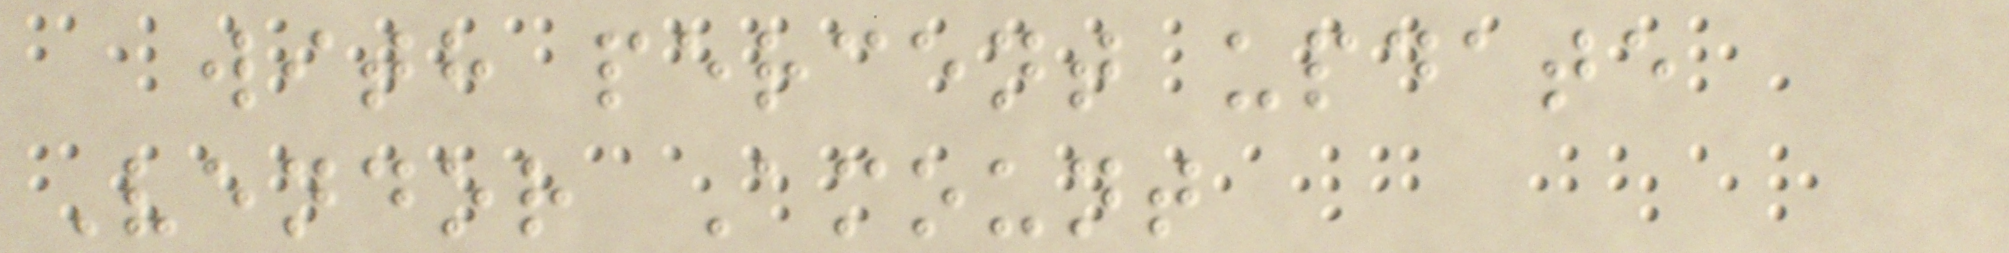with percent update
Vendor Amount
